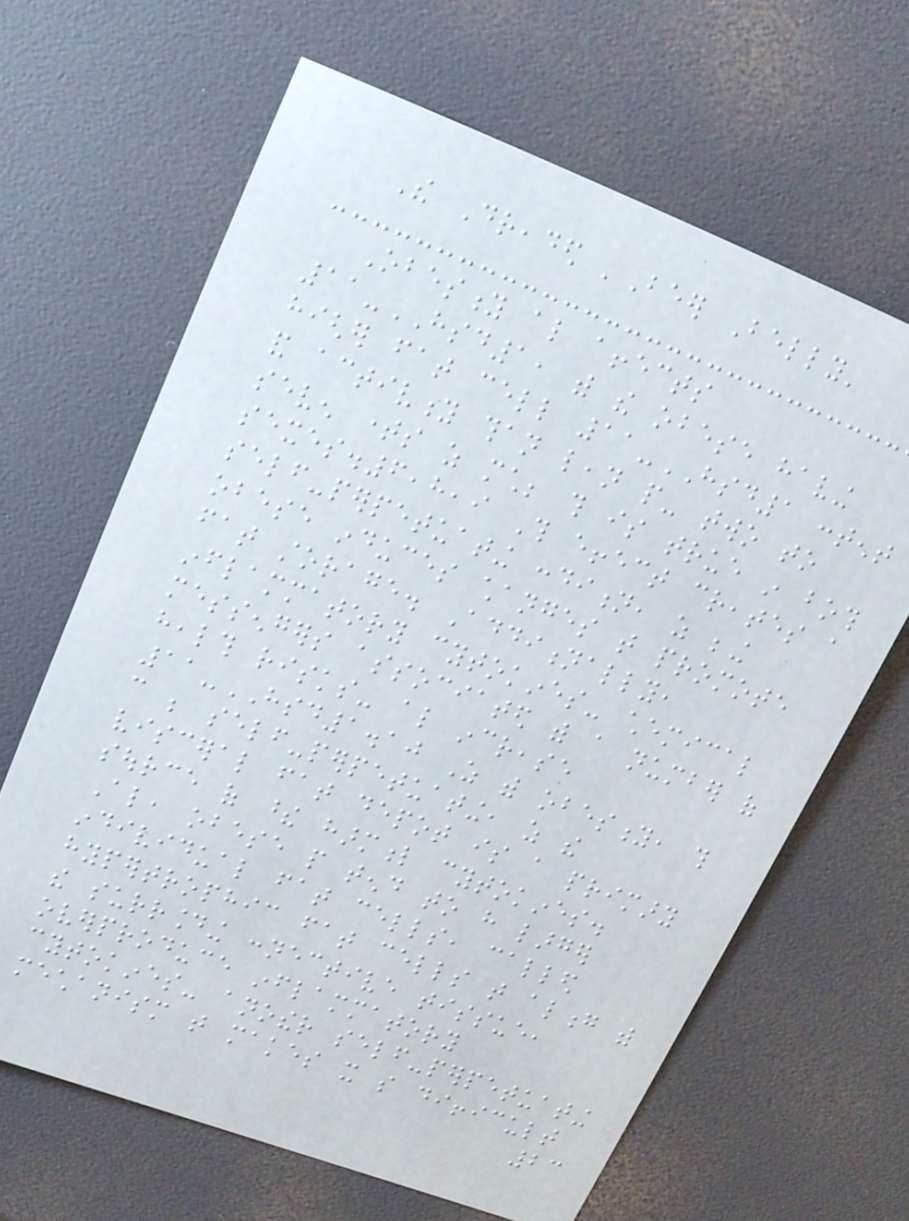The Dreaded 'Beer Belly'
Obesity also affects
11-HSD1, with the obese having
higher fat cell 11-HSD1 content
and activity than lean people- two to
seven times as much; this is true in both
sexes.6,8,9 This effect creates a
self-perpetuating condition, as being
obese induces changes that promote
fat storage. Additionally,
inflammatory cytokines- chemical
messengers associated with a number of
health risks- also increase
11-HSD1.10 As with obesity, this
can be self-perpetuating, as the
visceral fat depot is a primary
source of these harmful cytokines.
Also, obese people tend to have larger
individual fat cells, called
hypertrophic fat cells that along with
the surrounding connective tissue,
overproduce inflammatory
cytokines- another self-perpetuating
mechanism that makes it so difficult
23
